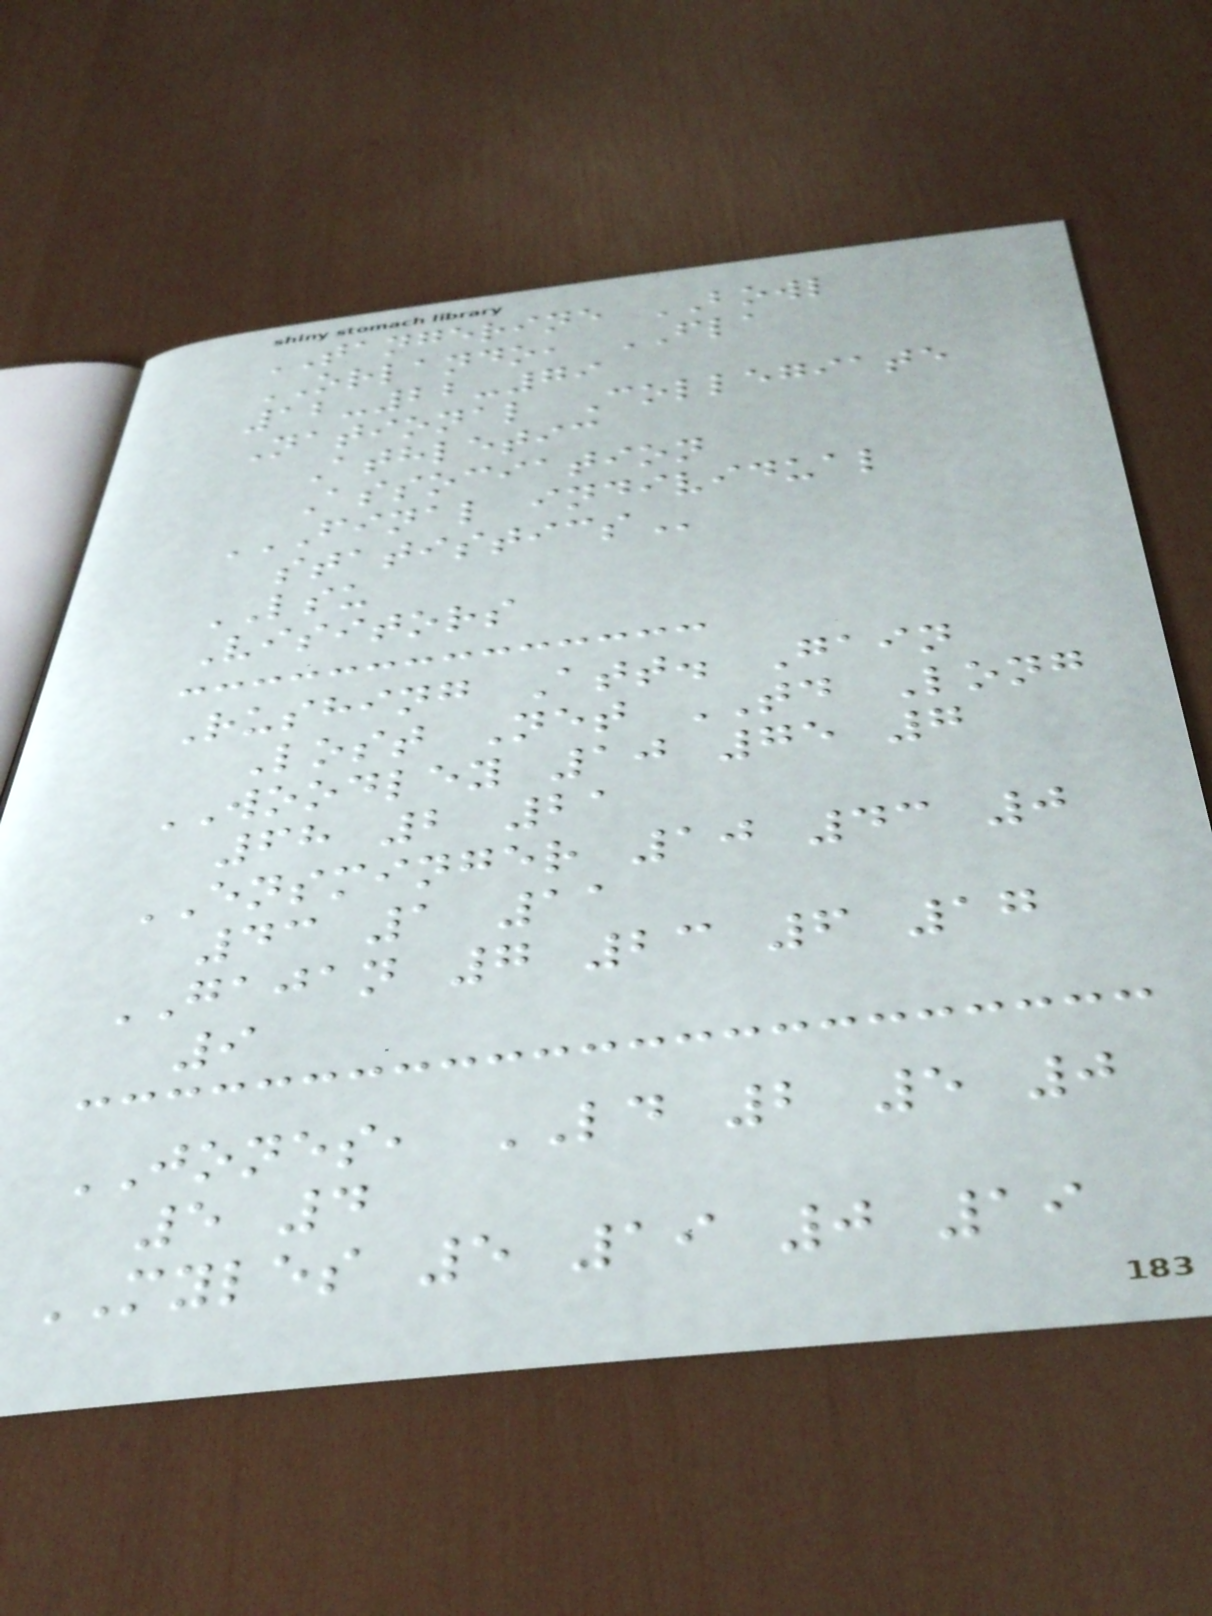TANGERINE BOWL
ORLANDO, FLA
12-22-79
National Collegiate
Athletic
Association
FINAL INDIVIDUAL
STATISTICS
LSU
Visitors
Rushing Att. Gain
Lost Net TD Long
WOODLEY 10 75 7
68 2 21
ENSMINGER 10 43 0
43 1 11
GAJAN 7 23 6 17
9
JONES, LD 2 5 0
5 4
MYLES 5 19 0 19
